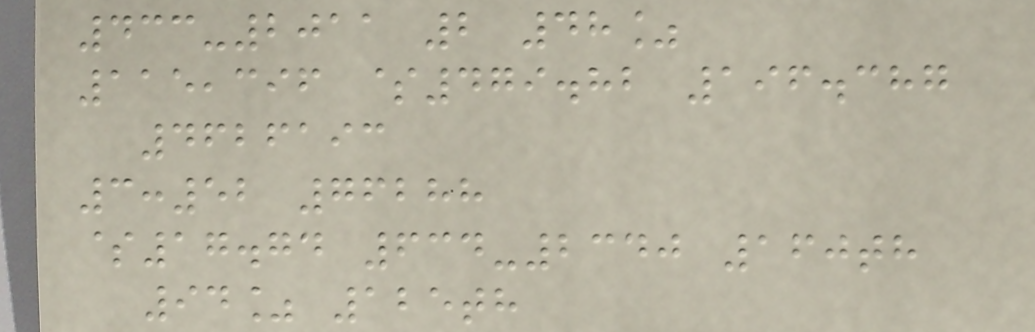433-2011 2 48%
115,396 $479.82 196.387
4626193
3:52 76288
$17.74 634-2340 160th
94% 125th
